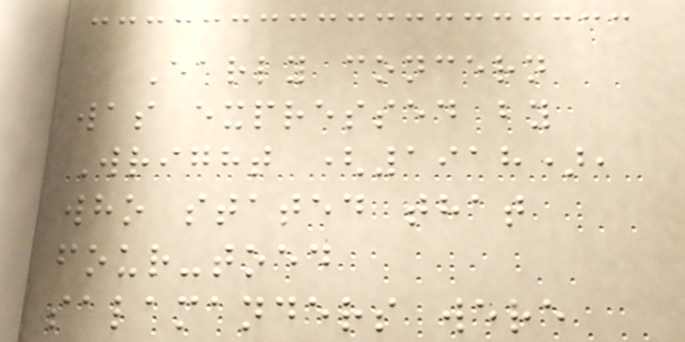Early concern
was expressed by
Wright (1918),
who stated that
four-toed
salamanders were
